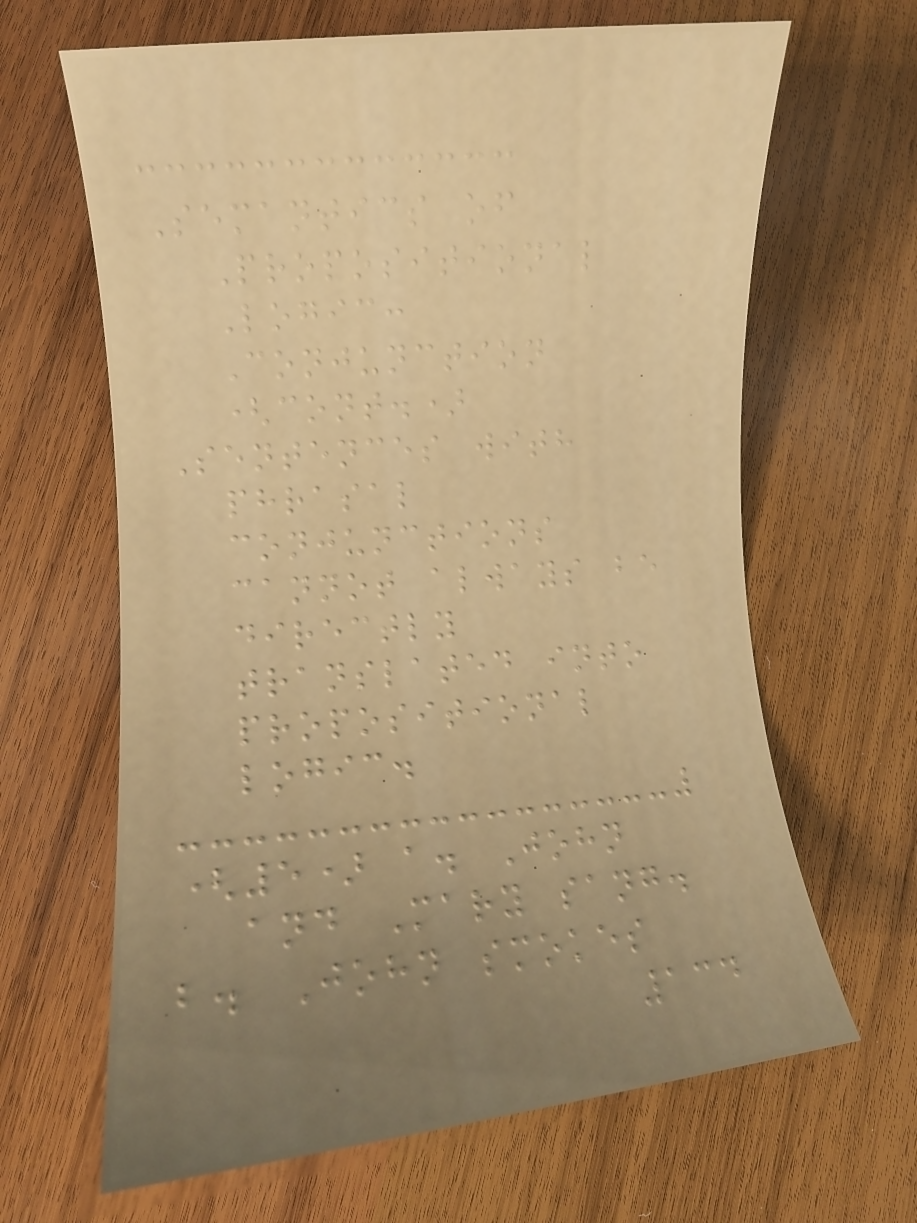Semantics of
Propositional
Logic:
Conjunction
(cont.)
Sentences with
phrasal
conjunctions
cannot always be
directly
translated into
propositional
logic.
(5) a. John
and Mary sang.
b. John smokes
134
